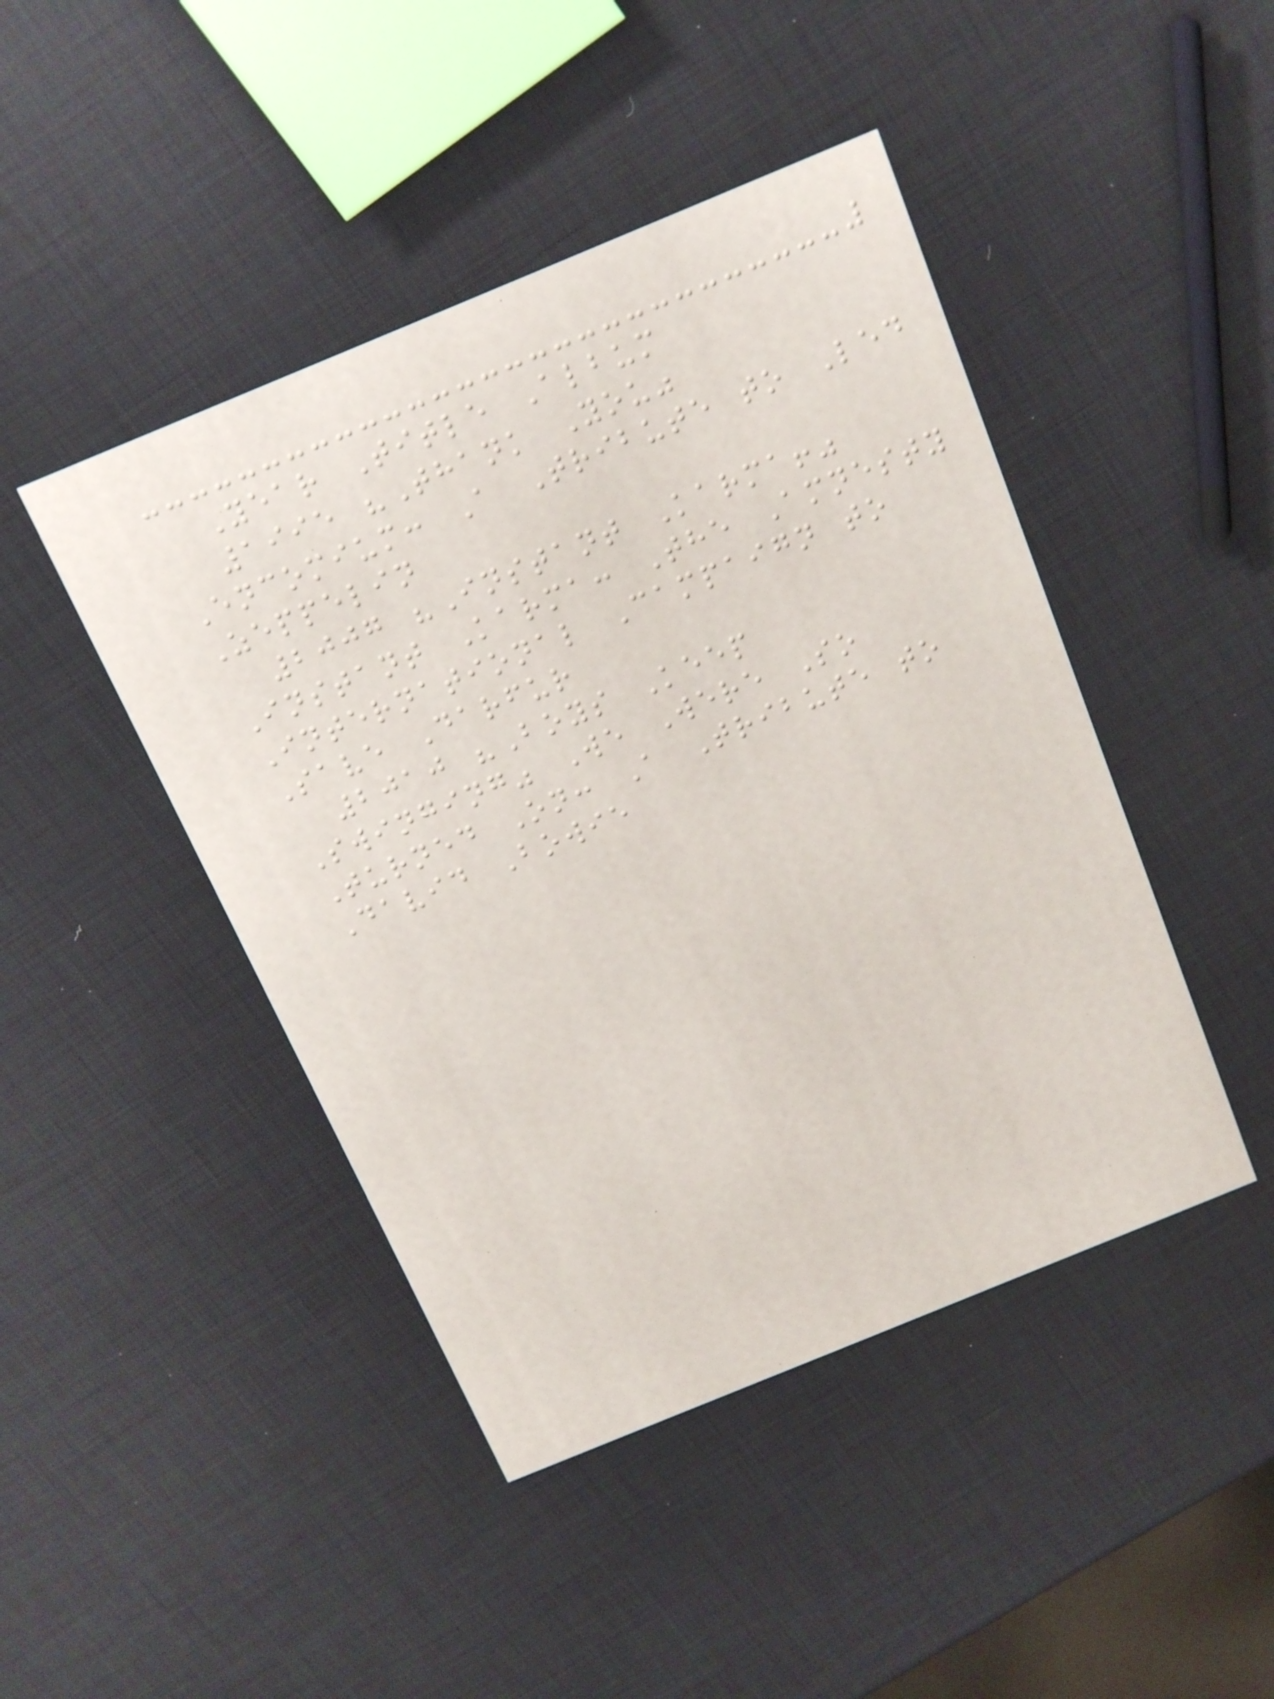Year Title Album
1995 "Thank You"
Encomium: A Tribute to Led
Zeppelin
2007 "Instant Karma!"
Instant Karma: The Amnesty
International Campaign to
Save Darfur
2010 "Boys Keep
Swinging" We Were So
Turned On: A Tribute to
David Bowie
